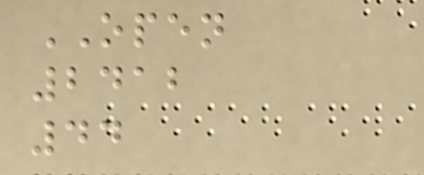OPEN
2412
44
